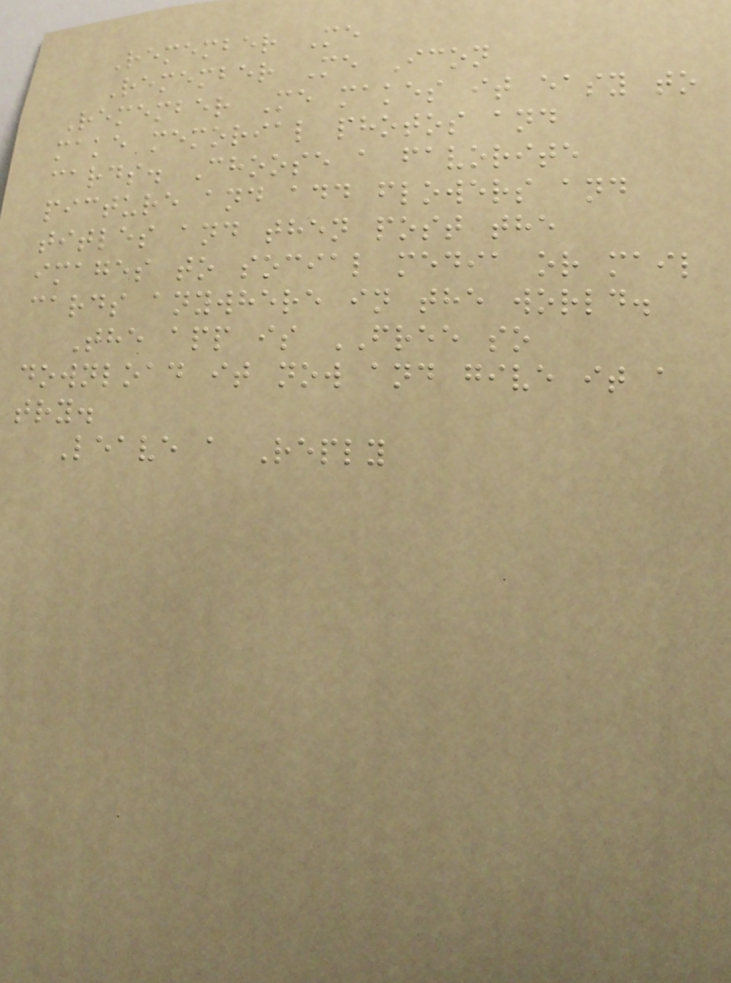Remember Me
Remember Me Icon
Remember Me makes it easy to
make memorial photos and
cards. Choose a favorite
picture and add flowers and
titles and then post the
images to social media or mail
cards anywhere in the world.
The app is FREE so
download it now and give it a
try.
Leave a Reply
